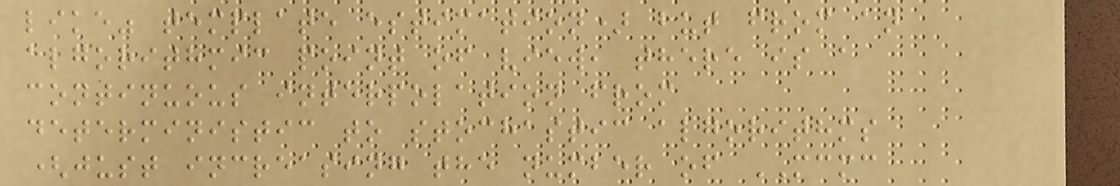like" template estimation) but from an
algorithmic point of view, there is a
continuous interpolation from
deterministic to stochastic algorithms
(just increasing the number of MCMC
